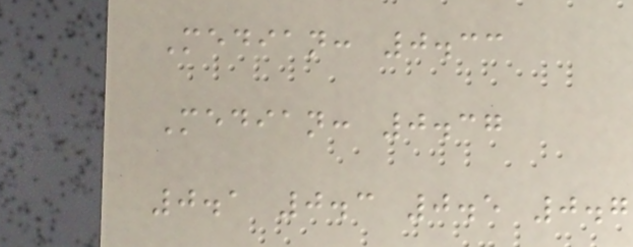Median: 0.33
Median: 0.37
0.1 0.3 0.5 0.7
